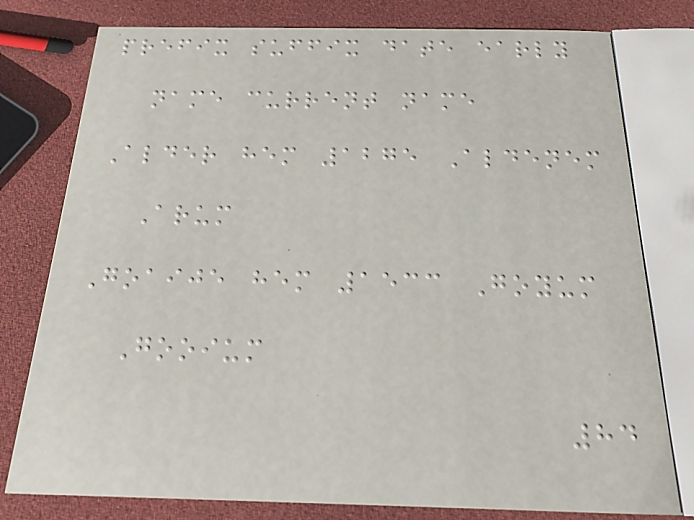prefix suffix date early
name current name
Alder hem 1275 Aldenem
Arum
Goaije hem 1533 Goyum
Gooium
84
